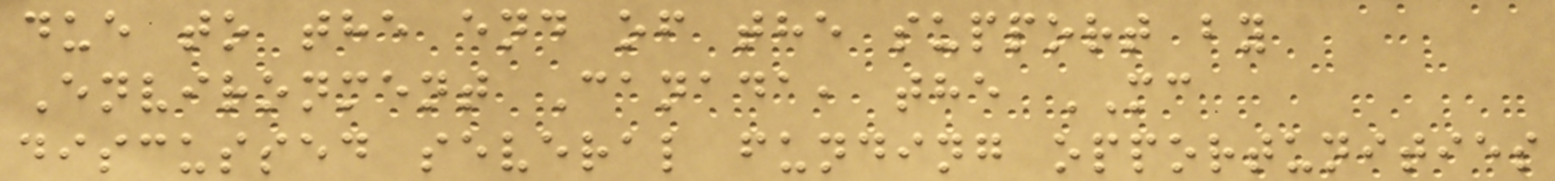due to the end of the support by
Environment Canada, the MC
discussed several funding opportunities
